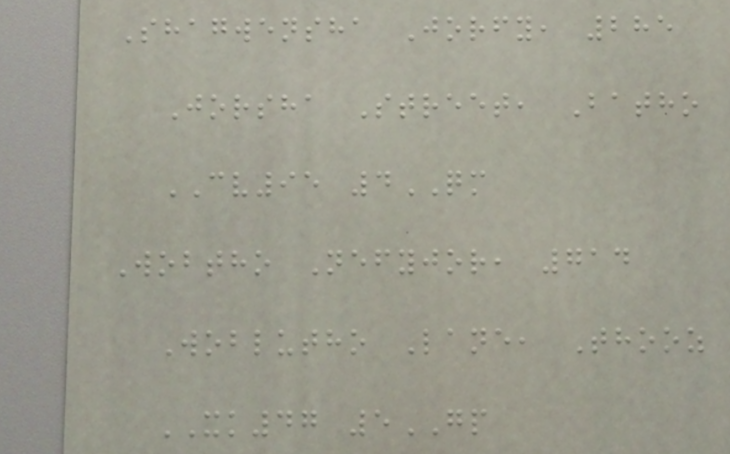Shagwensha Jorfy, 285
Jorsha Street, Batho
CV95 4QM
Wobtho Nefyjor, 714
Woblutho Lane, Thooz
XK47 5GP
